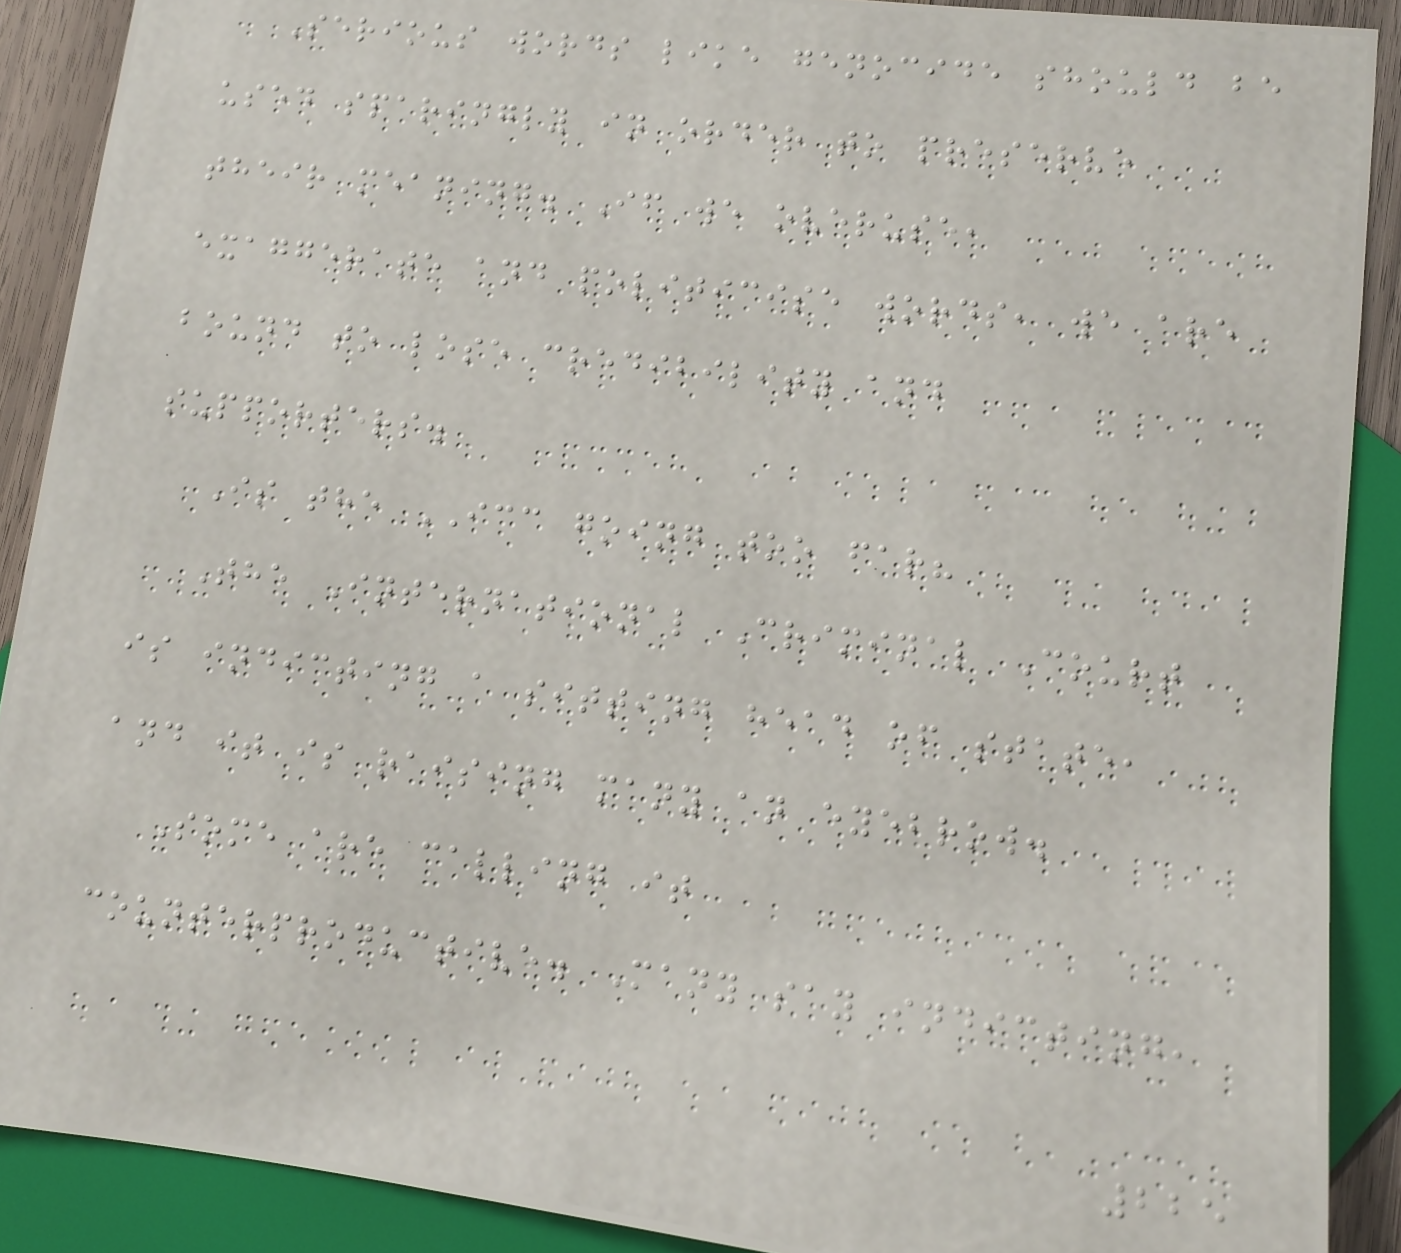Serious words like genocide should be
used sparingly in order to preserve
their meaning. If we overuse,
exaggerate and politicise words, we are
bound to lose credibility and
supporters.
Is the ICC going too far?
The International Criminal Court
is indicting a sitting head of state,
and it is raising many an eyebrow.
Some are calling it
counterproductive. Many say indicting,
225
